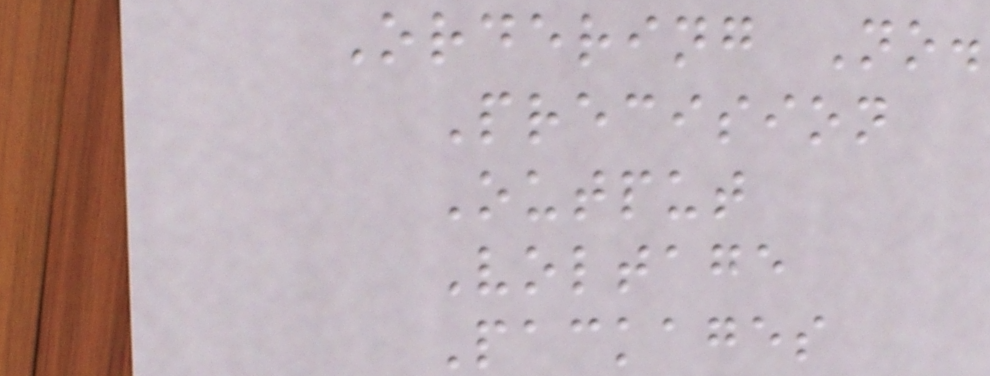Ordering No.
Precision
Output
Voltage
Packages
